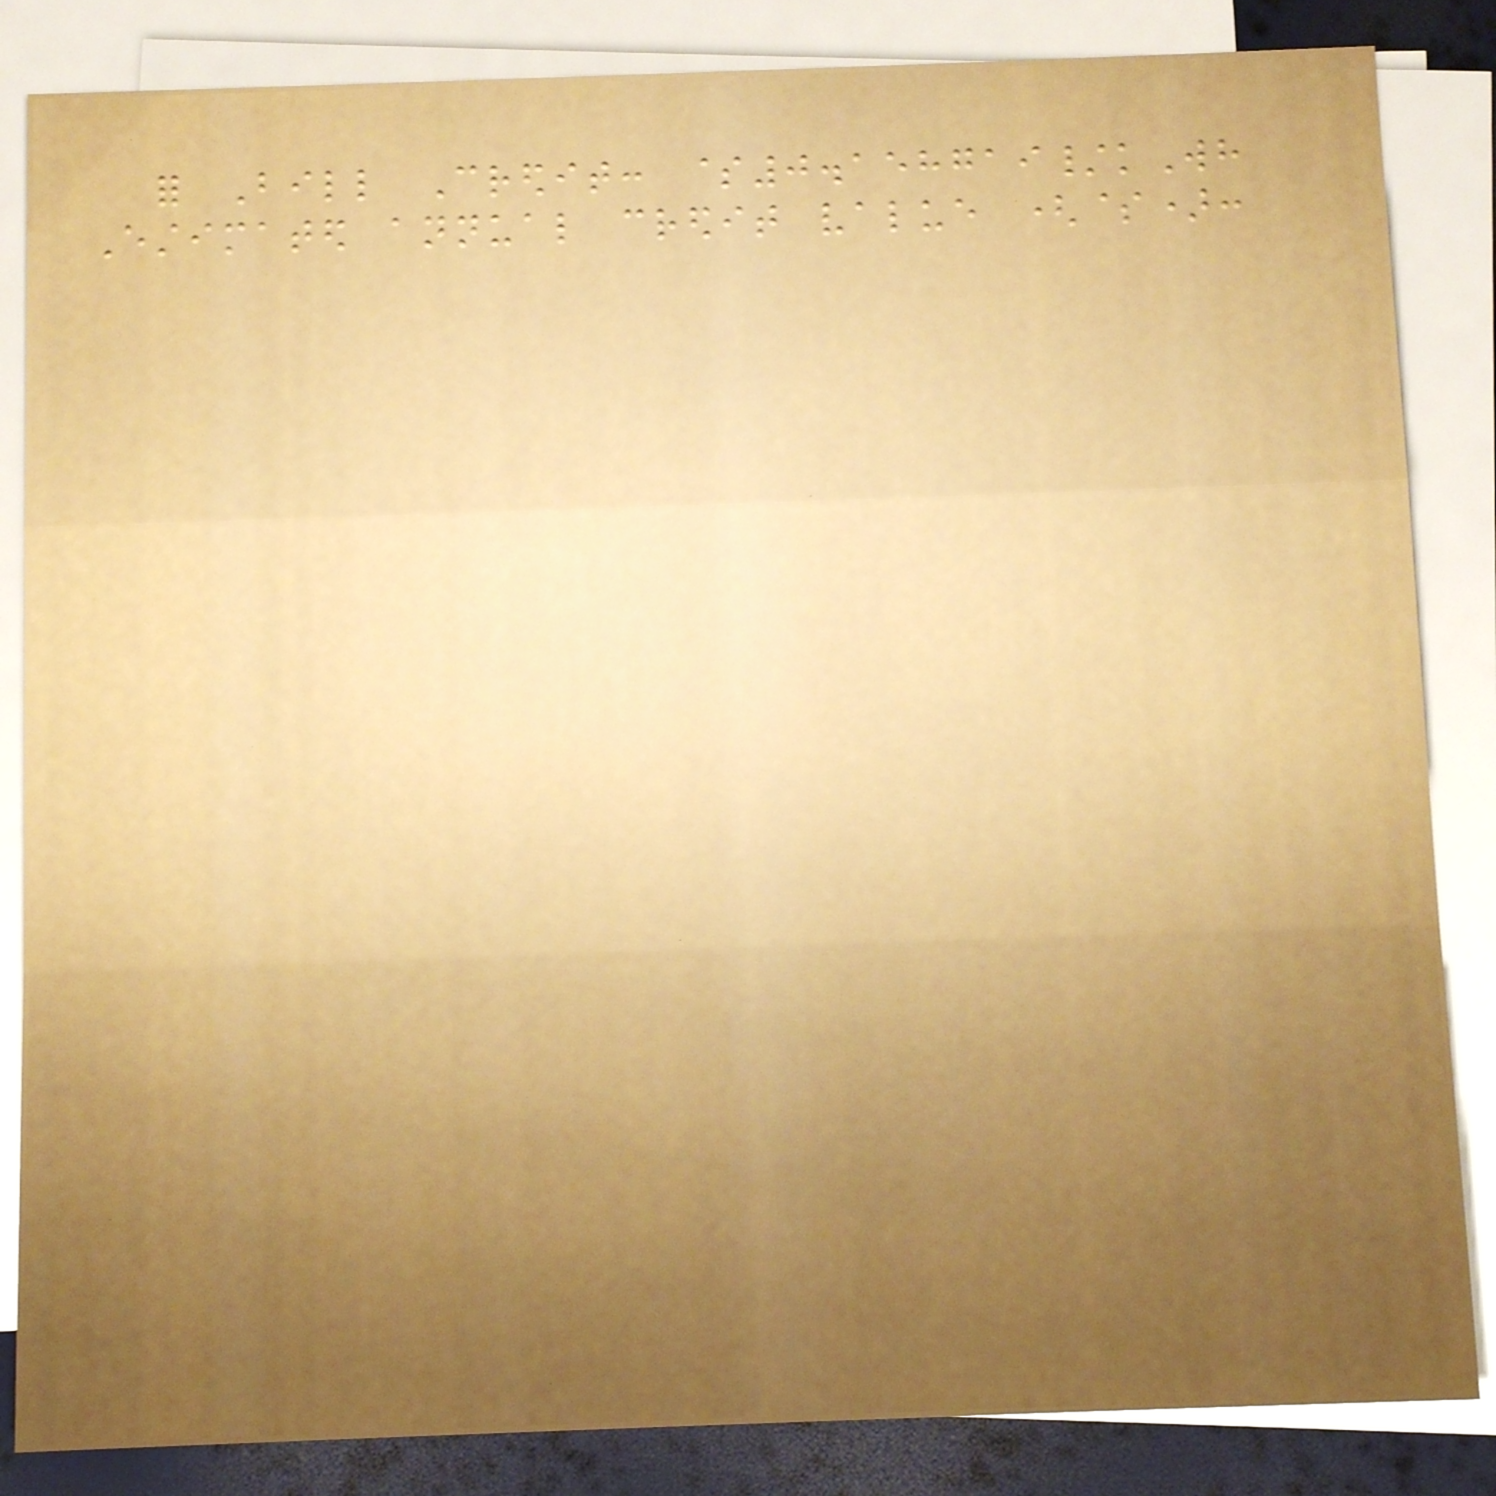for Bill Credit: $0.158719/kWh
Estimated annual credit value ($):
